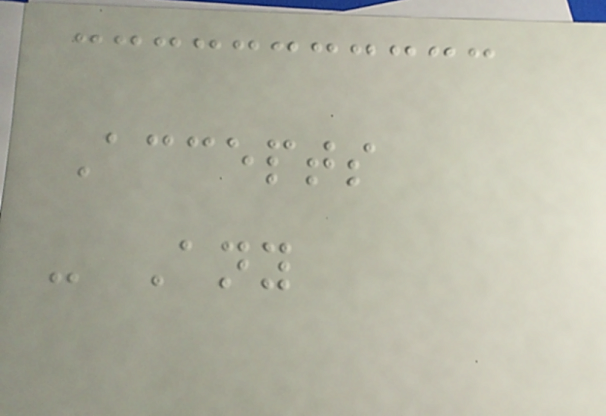Accepts
- Any
